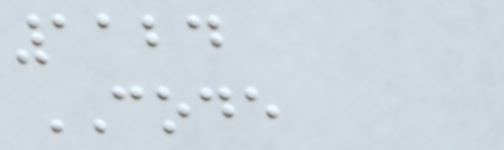1124
CODE
